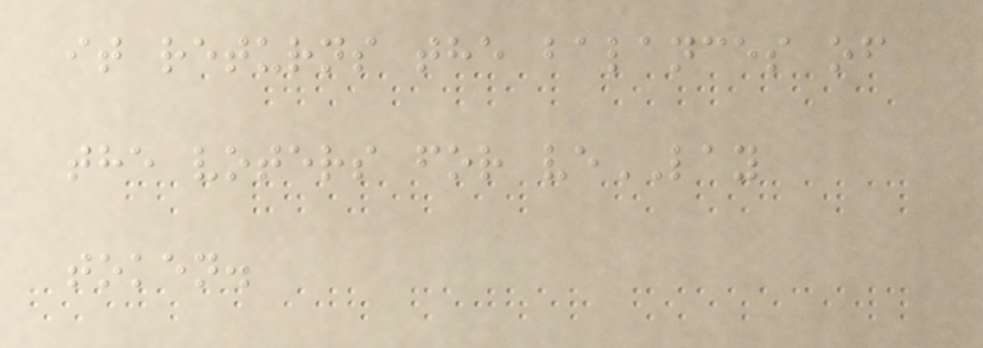it returns the balances of
the voters for veLAY
token.
